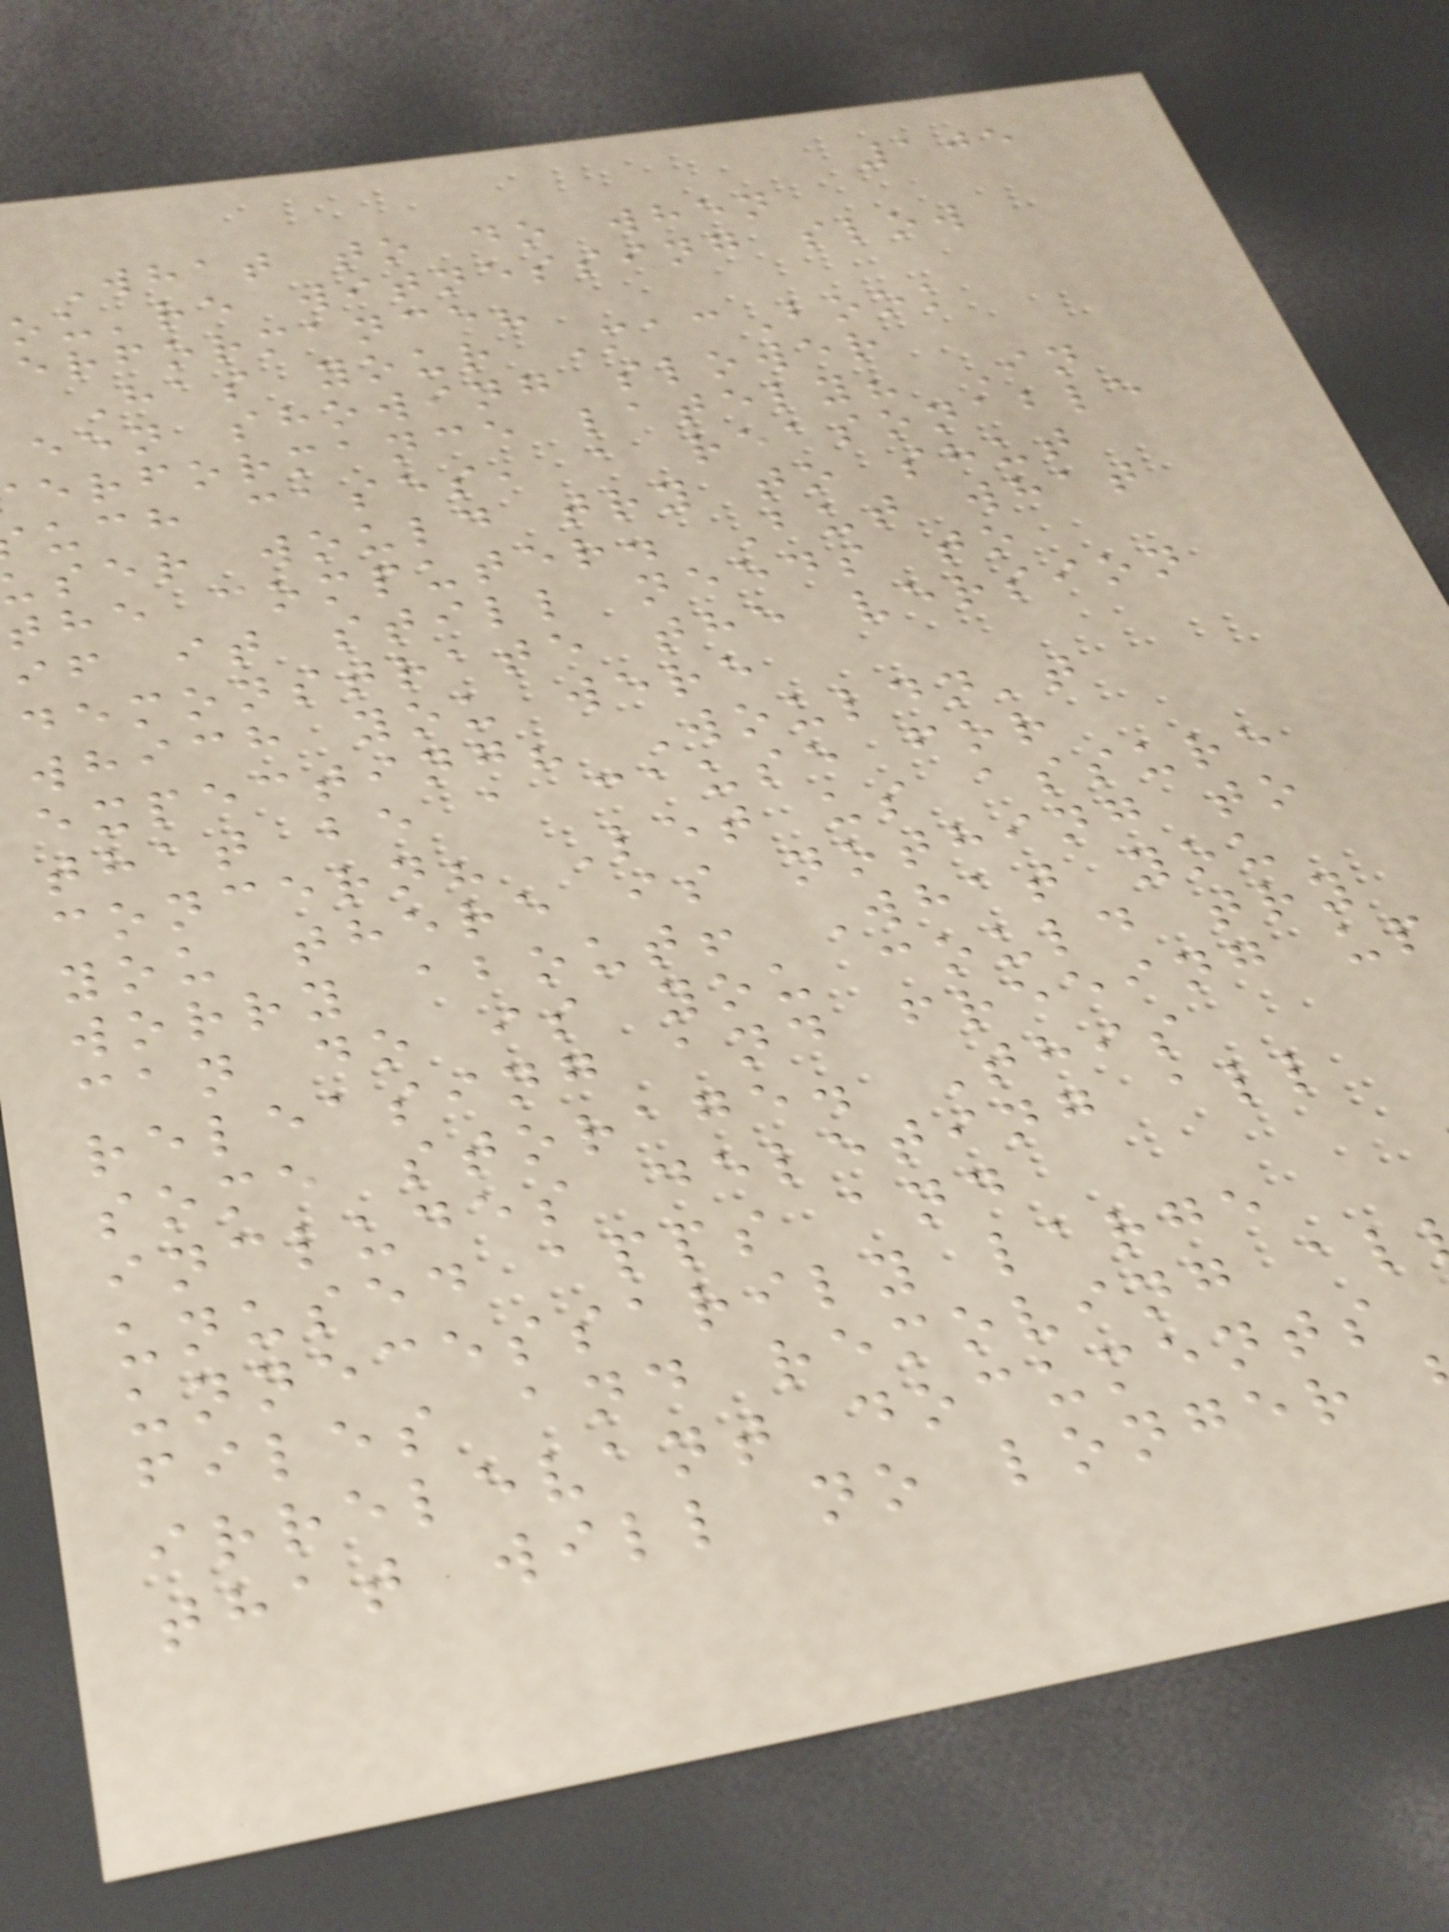105
What to do when
ou're witnessing slow
erformance?
Has your MacBook
een showing slower
erformance lately? In
uch cases, a reasonable
ser would try to shut
the computer. But what
if it still needs to
demonstrate the version
which you were
expecting? Wouldn't
that be a cause for
concern? Let us assure
you there is nothing to
worry about! What you
can do is you could try
releasing and freeing up
some storage. This
includes deleting all
unused apps and
unnecessarily large
files and removing al
irrelevant documents
that will no longer
